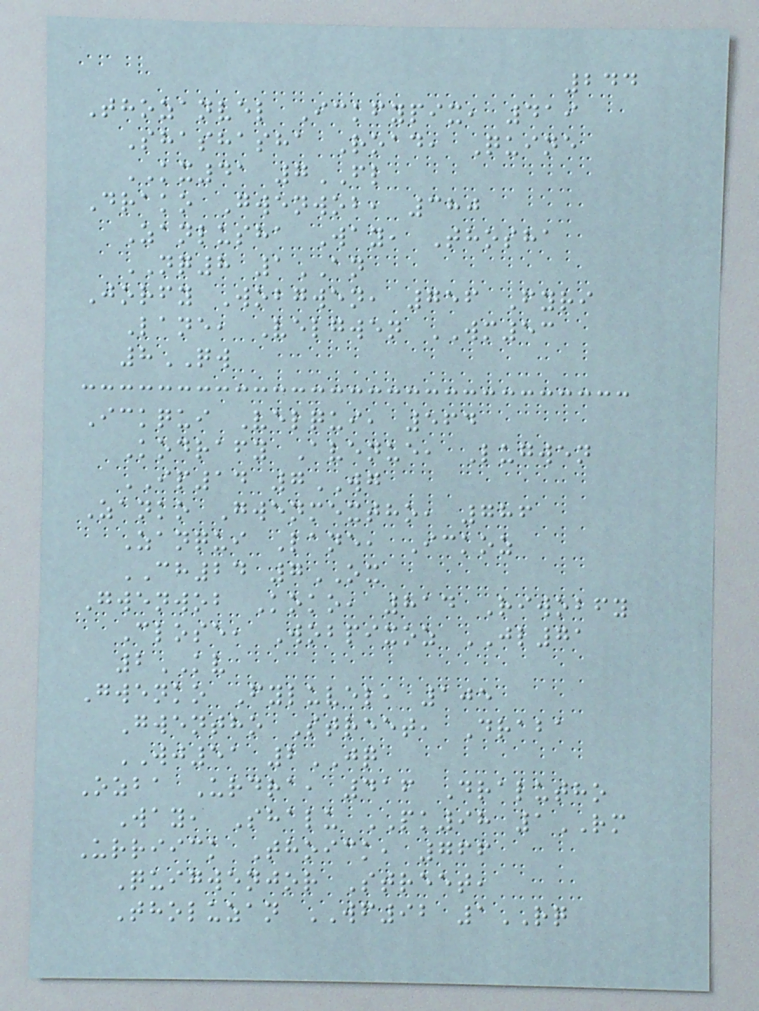244
Thozanvel Ickfypix, 419
Shashasha Road, Quine
KX41 7FL
Drako Gwenwob, 380
Zanlusha Way, Thosha
NQ8 1AN
Jorfy Wobgwen, 756 Fyri
Lane, Velgwen WM53
8QW
Ickqui Velqui, 564
Kodrafy Avenue, Lugwen
IP14 7WG
Zanko Gwenmextho, 786
Zanqui Lane, Ickoz
CH24 7OX
Gwenwob Koko, 814 Riwobfy
Close, Wobpixoz JL71
2KV
Gwenko Fyluvel, 105
Gwentho Street, Draba
WJ51 2JQ
Ozba Urdra, 416 Dralutho
Way, Shalu PK98 1RM
Urriick Thoick, 766
Quigwenjor Street,
Tholuzan WF92 1RQ
